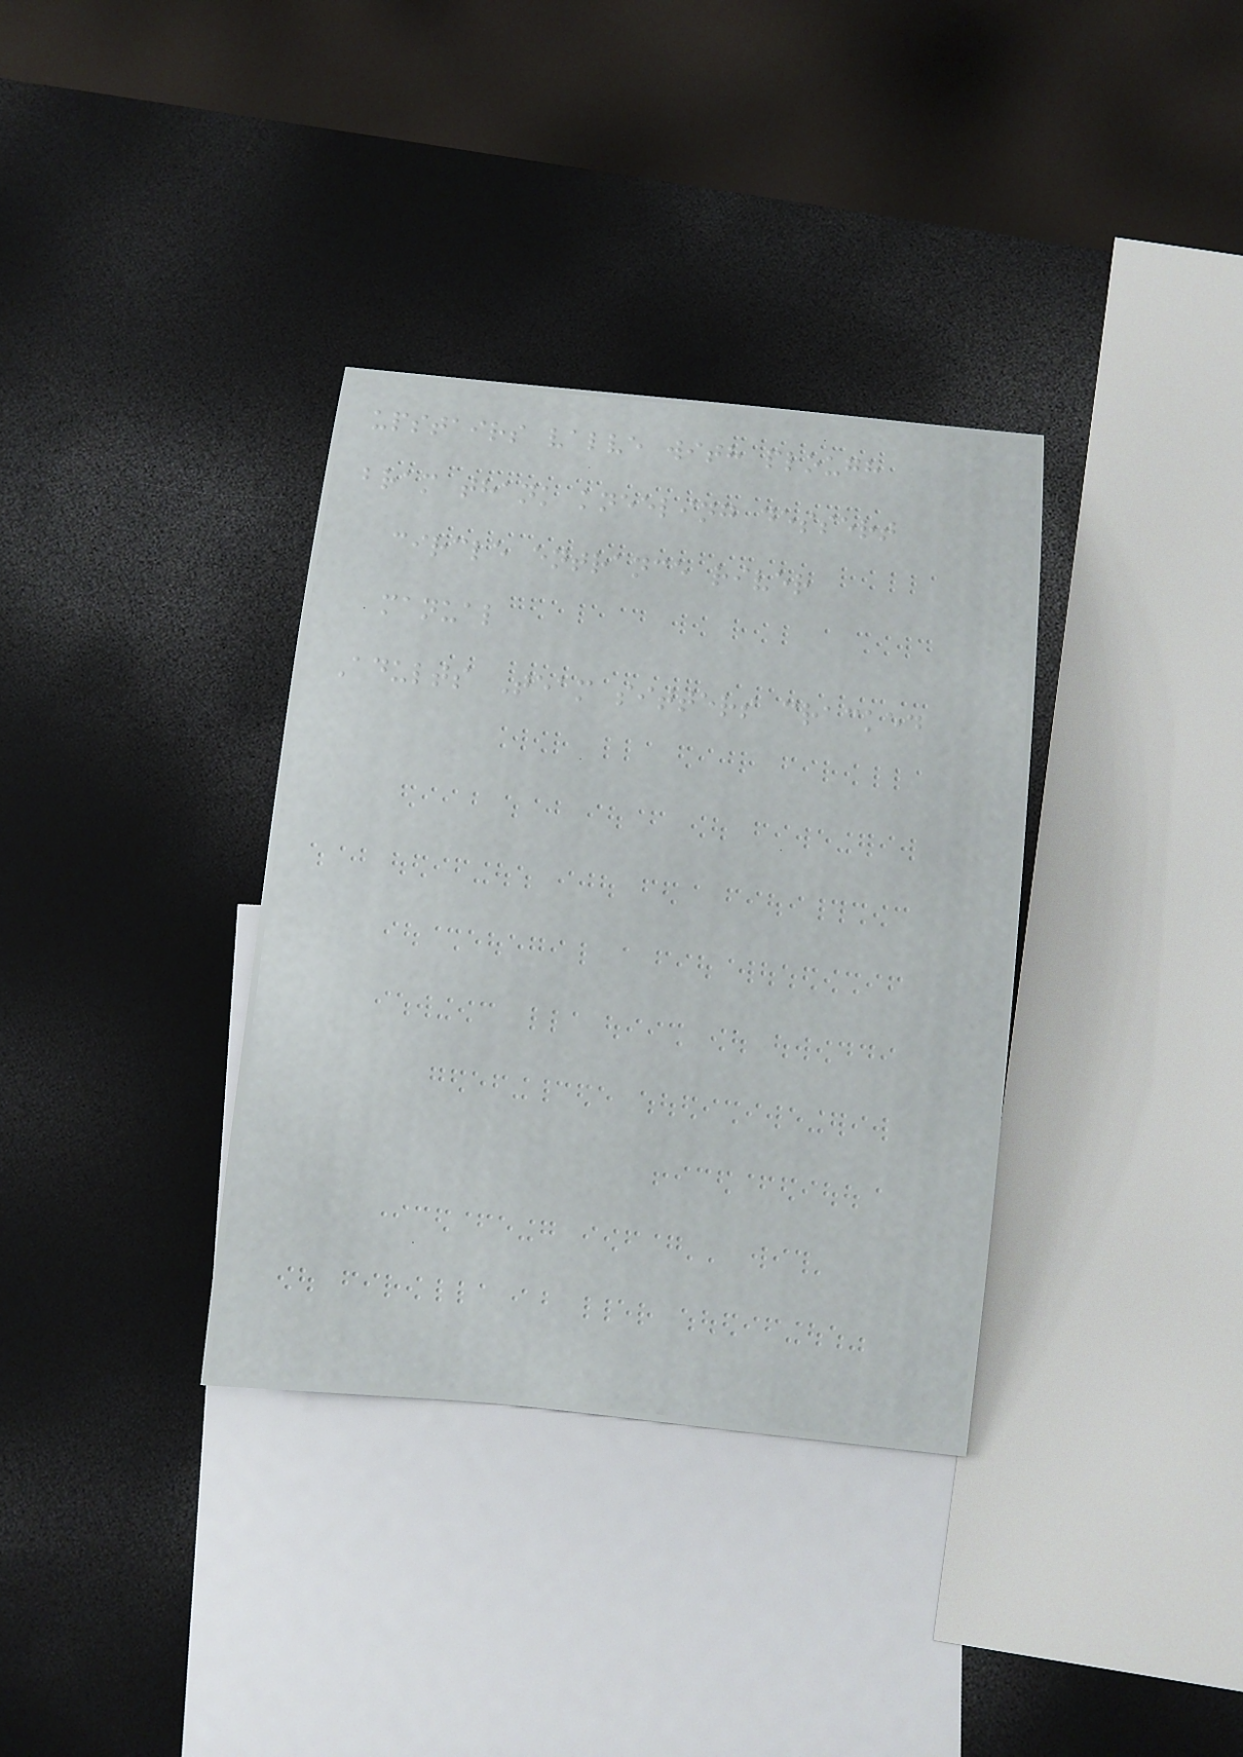upstairs valve with plough
bram thank kneeling dessert
circle entrance river
manual
Adults Team sitters cracked
